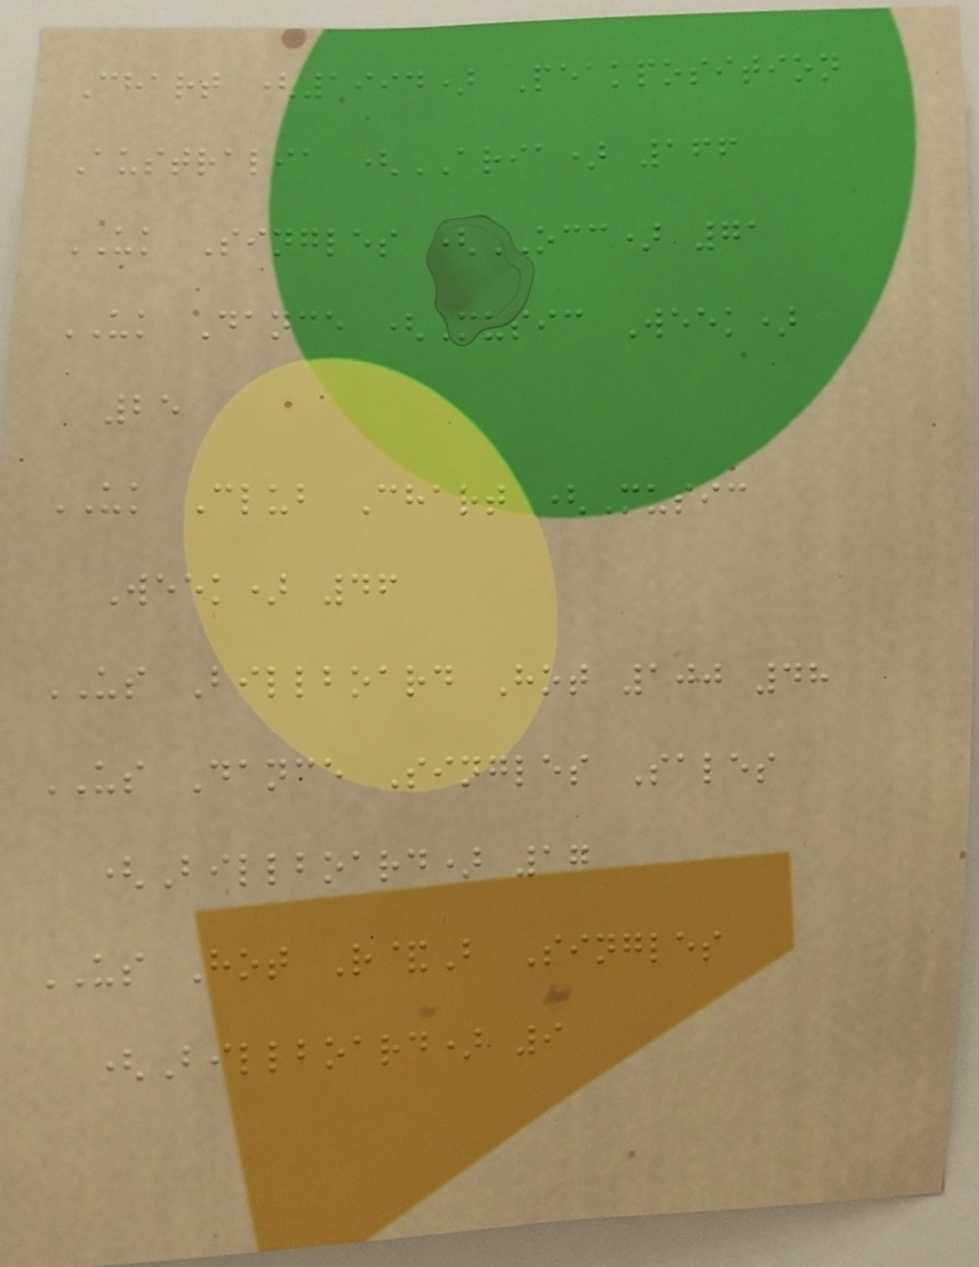Chart (1994) Peakposition
Australia (ARIA) 166
UK Singles (OCC) 71
UK Dance (Music Week)
25
UK Club Chart (Music
Week) 46
US Billboard Hot 100 48
US Dance Singles Sales
(Billboard) 17
US Hot R&B Singles
(Billboard) 9
